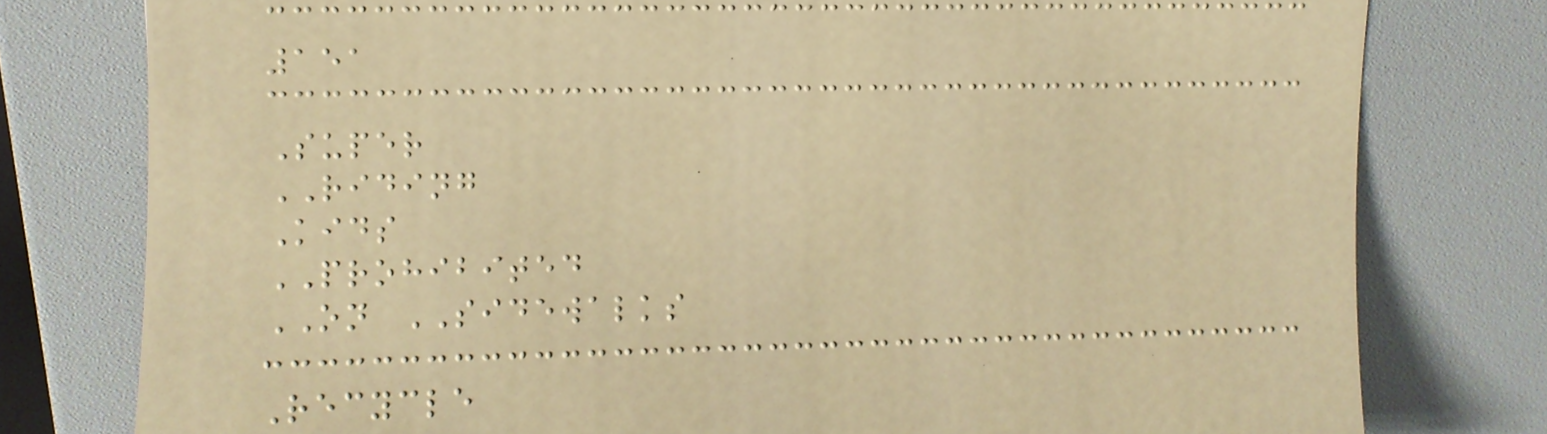151
Super
RIDING
Kids
PROHIBITED
ON SIDEWALKS
Recycle
